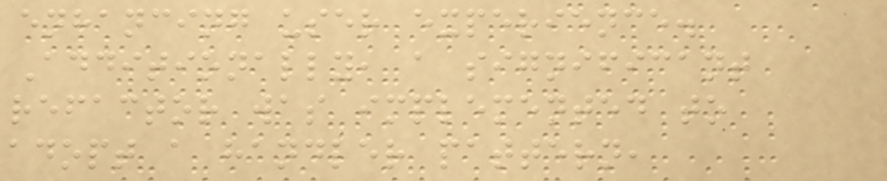enhancing user experience.
Additionally, a significant
refactor was implemented to
adopt a handler pattern,
